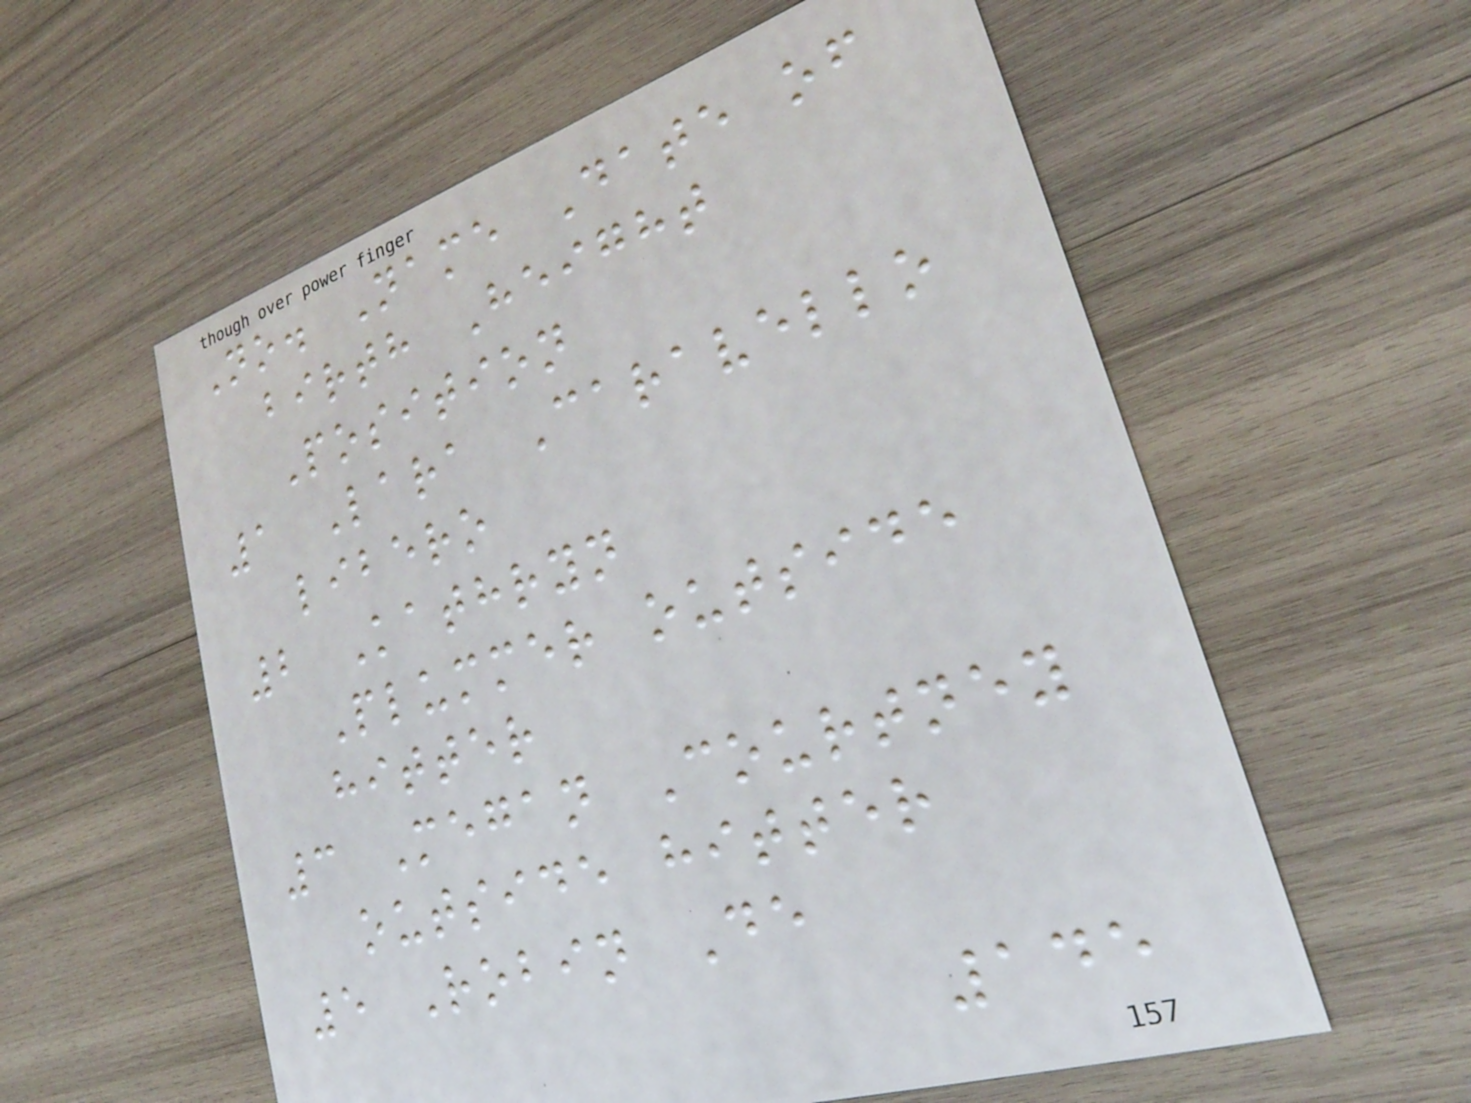No. Name Date of
birth Height
Position
1 Lara Caravello
libero
2 Kathryn
Plummer outside
hitter
3 Megan Courtney
outside hitter
5 Robin De
145
